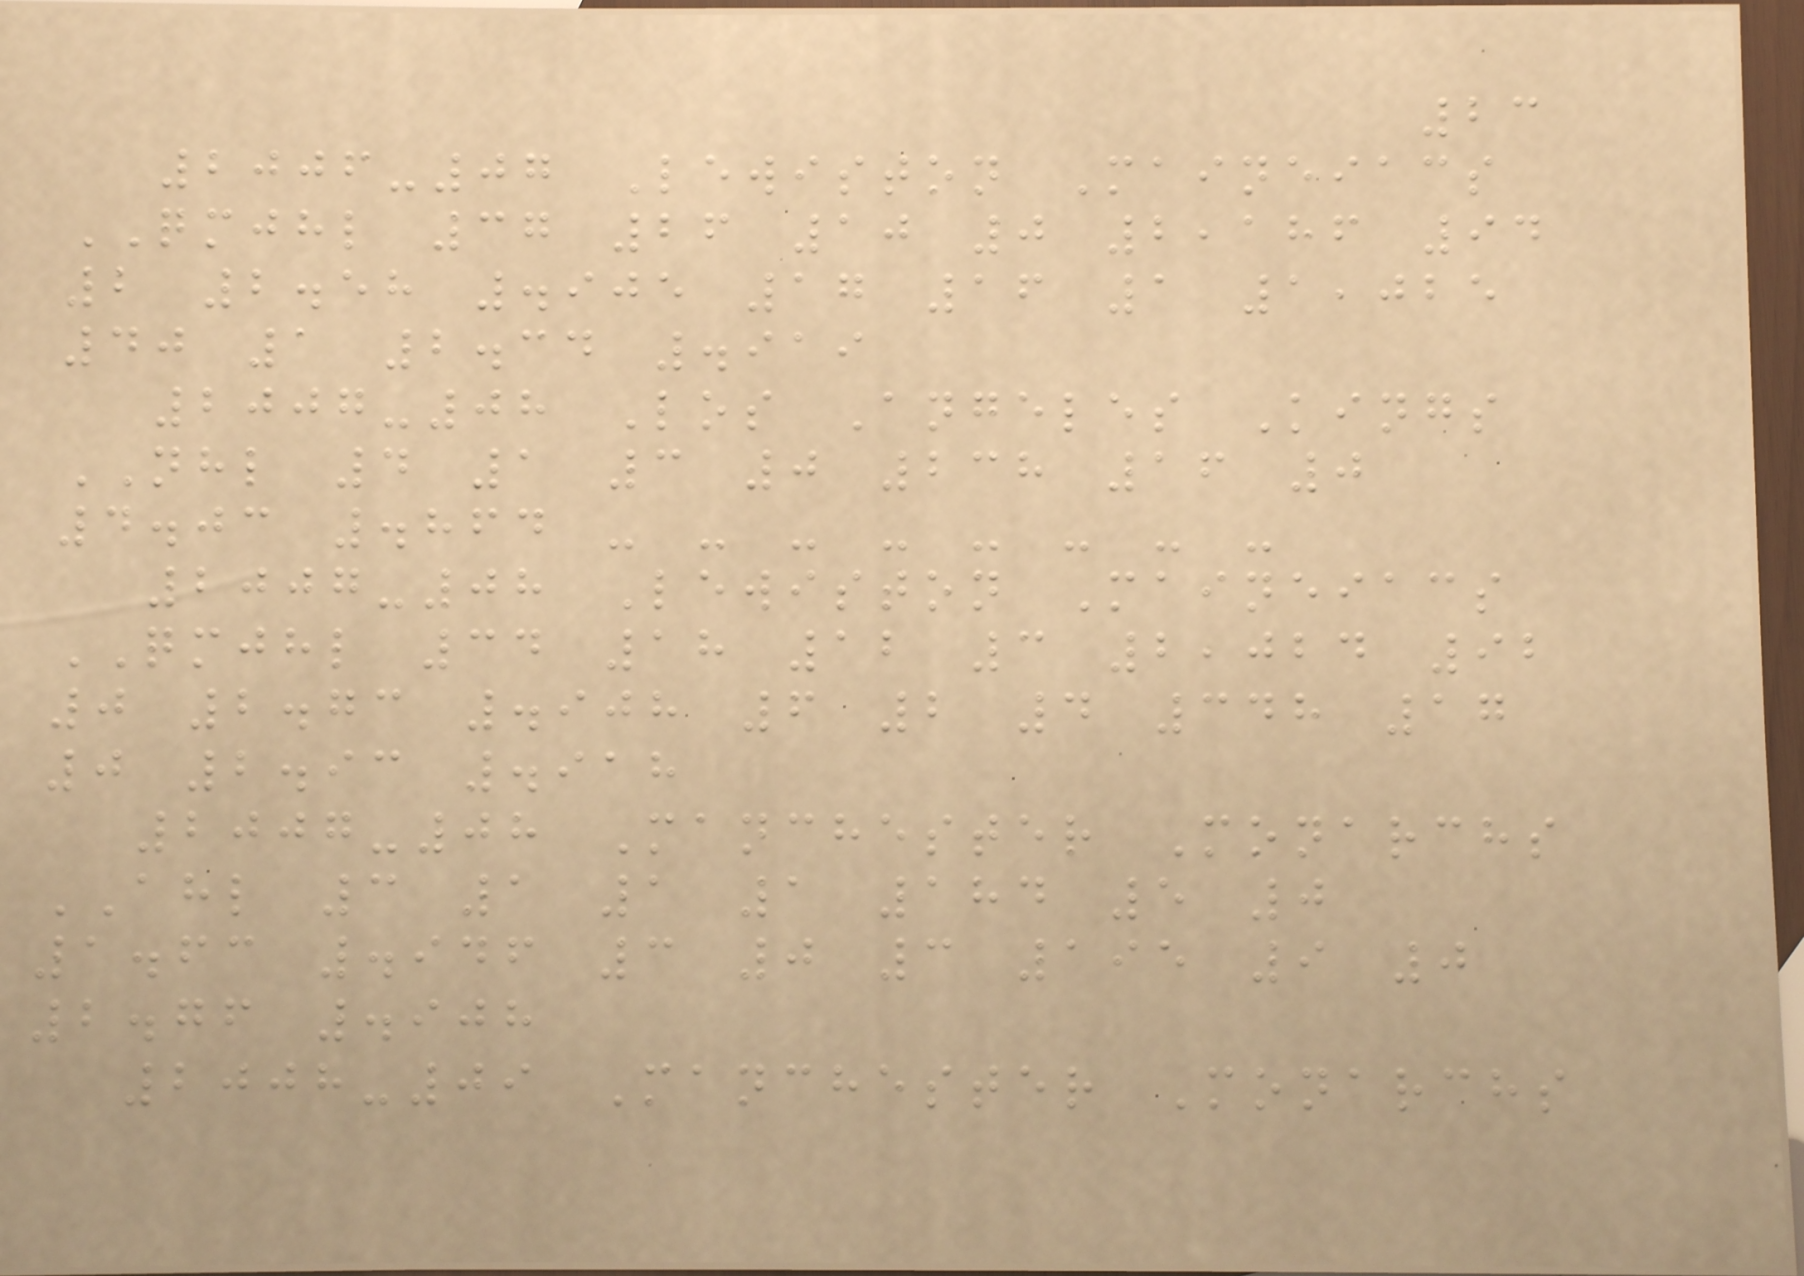23
2006-07 Lewiston Maineiacs
QMJHL 37 26 10 0 2,186 94
2 2.58 .905 17 16 1 1,025
40 1 2.34 .919
2007-08 Los Angeles Kings
NHL 4 1 3 0 238 16 0
4.03 .864 - - - - - - - -
2007-08 Lewiston Maineiacs
QMJHL 34 18 12 3 2,024 92
0 2.73 .908 6 2 4 348 17
0 2.93 .918
2007-08 Manchester Monarchs
AHL 3 1 1 1 184 5 0
1.63 .946 3 0 3 195 9 0
2.76 .908
2008-09 Manchester Monarchs
